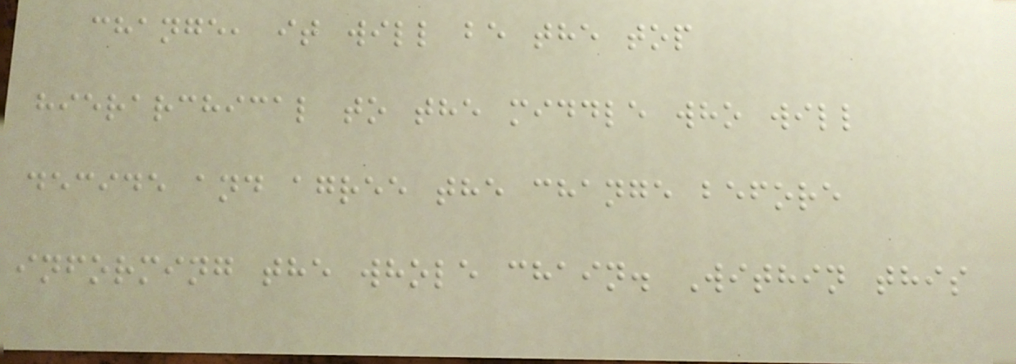change, it will be the top
hierarchical to the middle who will
decide and agree the change before
informing the whole chain. Within this
